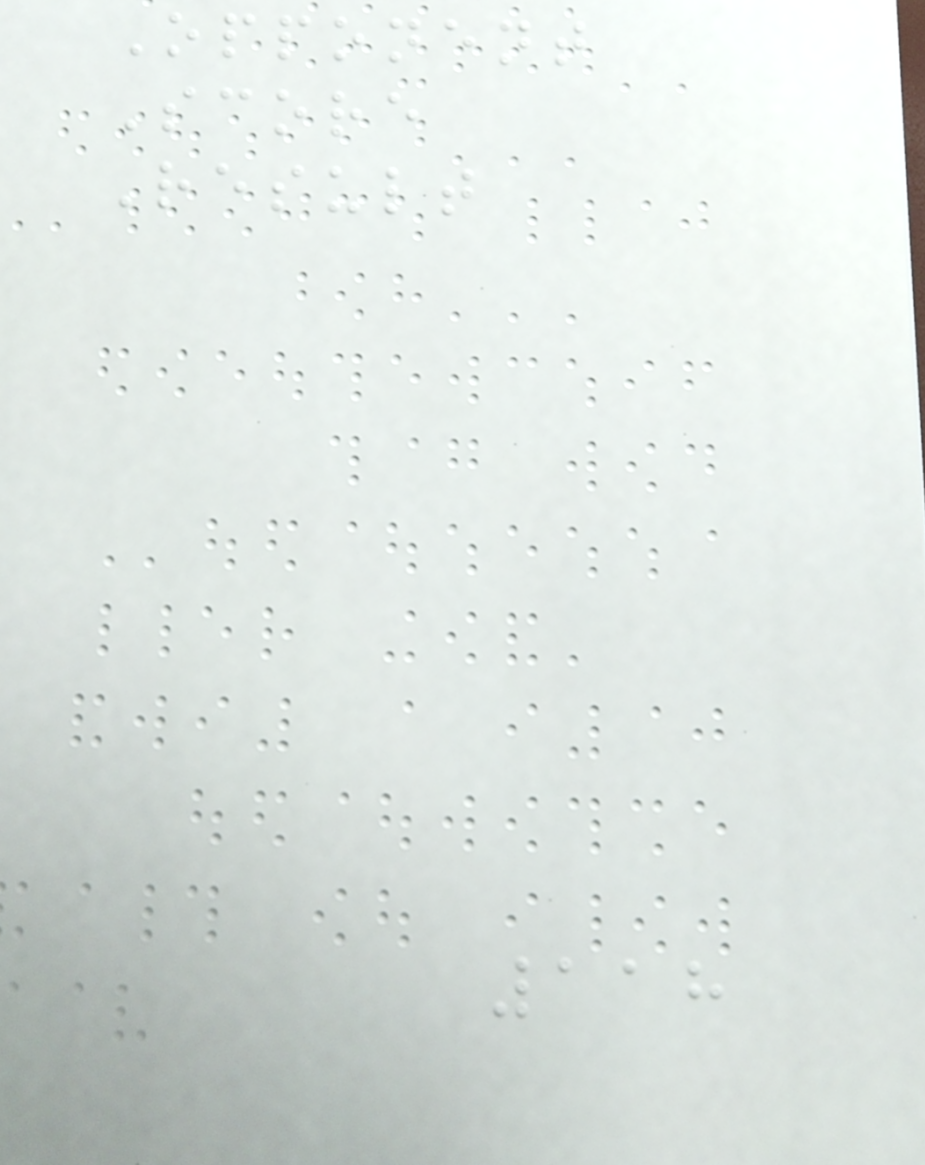Opponent
Score
Result
118
